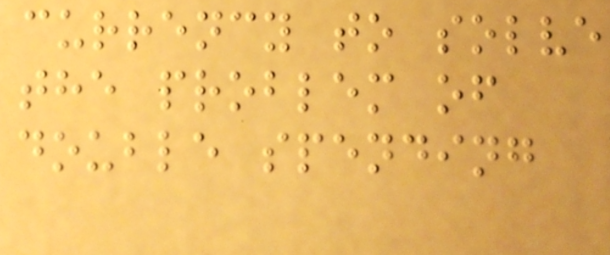currency to solve
the problem of
double spending
